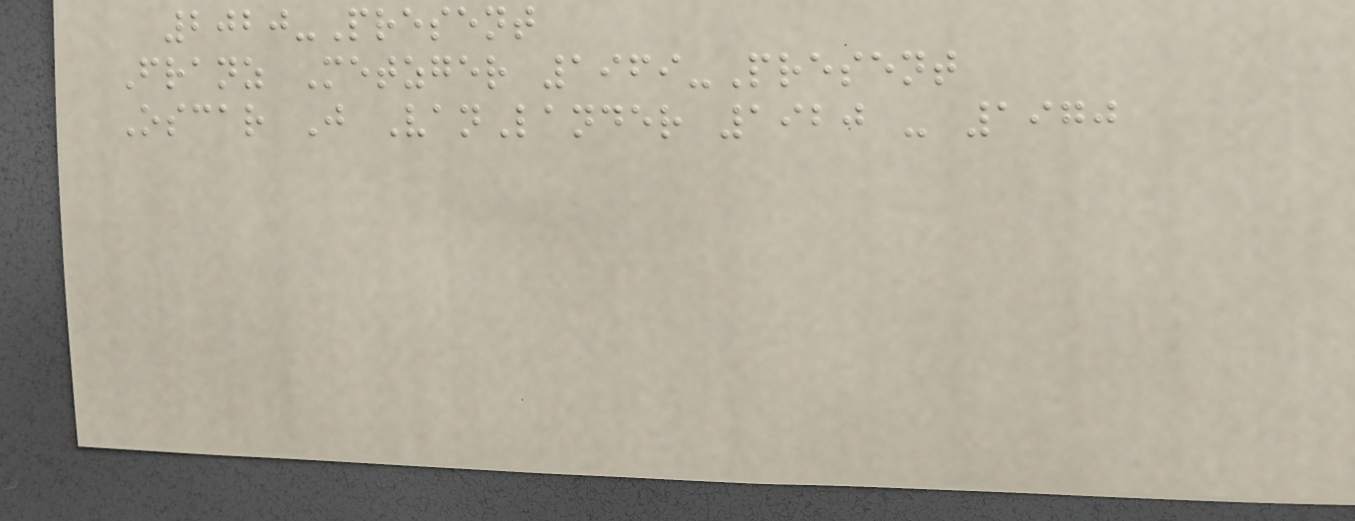2020-Present
Franz Metzger 1969-Present
Oscar J VanLander 1920 - 1970
